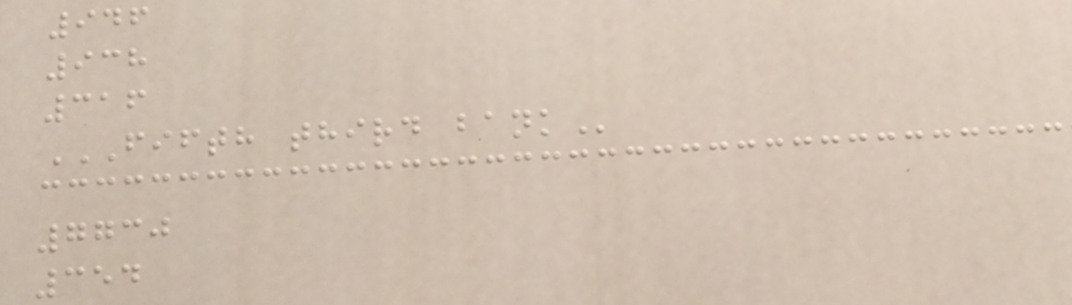946
938
316
FIFTH THIRD BANK
7730
354
